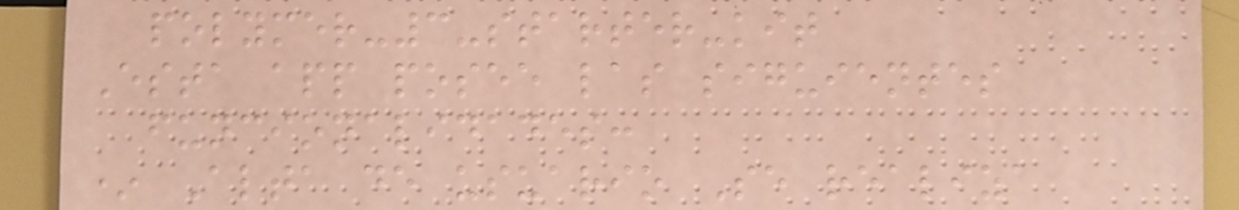polymer-3-starter-kit
Esta app posee las siguientes
funcionalidades:
* Alta de usuario Se realiza
